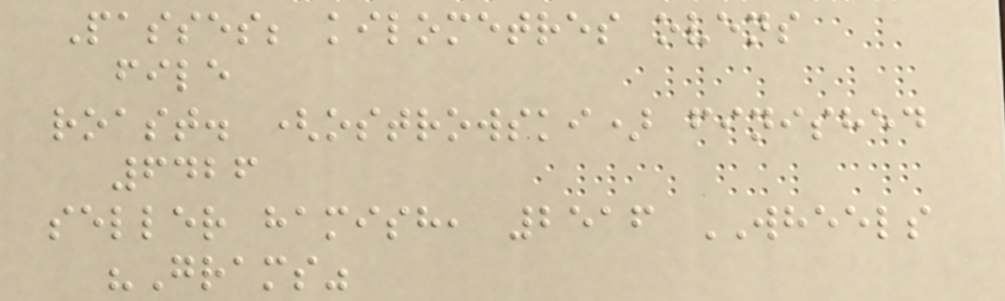Passes; kilometres ovens
file
roast. (ostrowski) finished
6426
seller hamish, 2516 WHEELS
"Grams"
